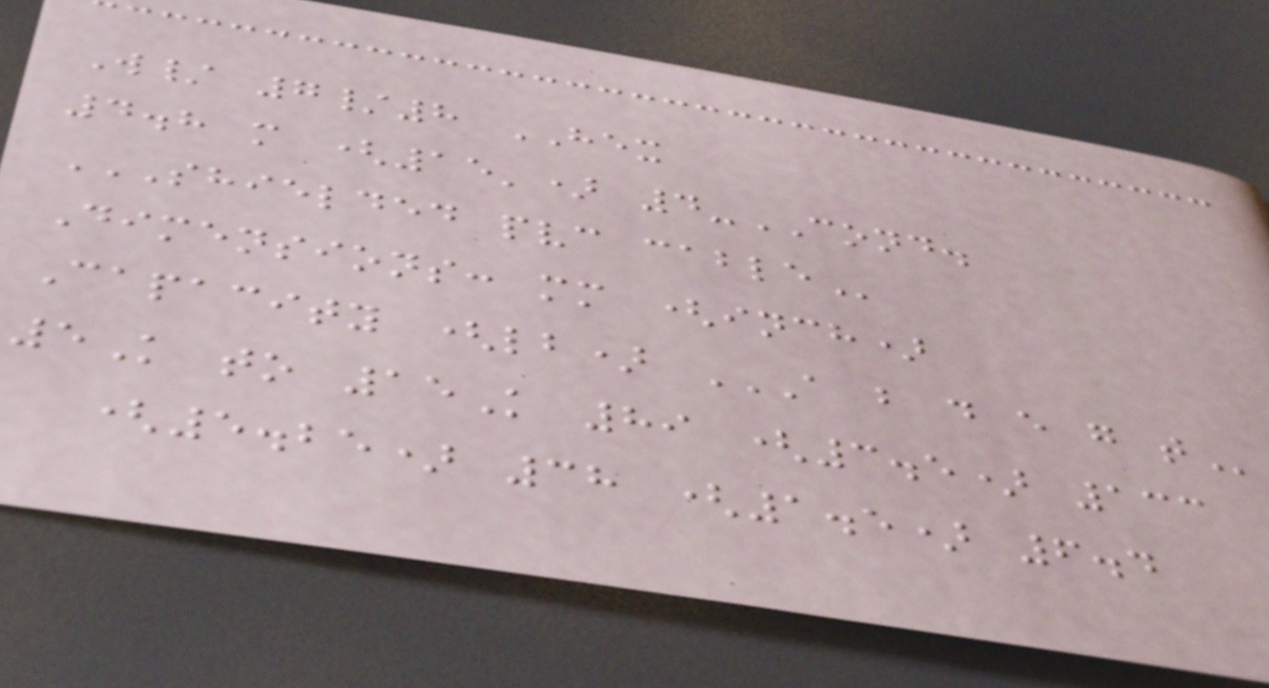W/ 7/8 HEX
4.8 m (15') 4-COND.
SHIELDED PVC CABLE
Dimensions: mm (inch)
Capacity (lb) A B D E G T
5K to 15K 89 (3.5) 133
(5.25) 38 (1.5) 6.4
